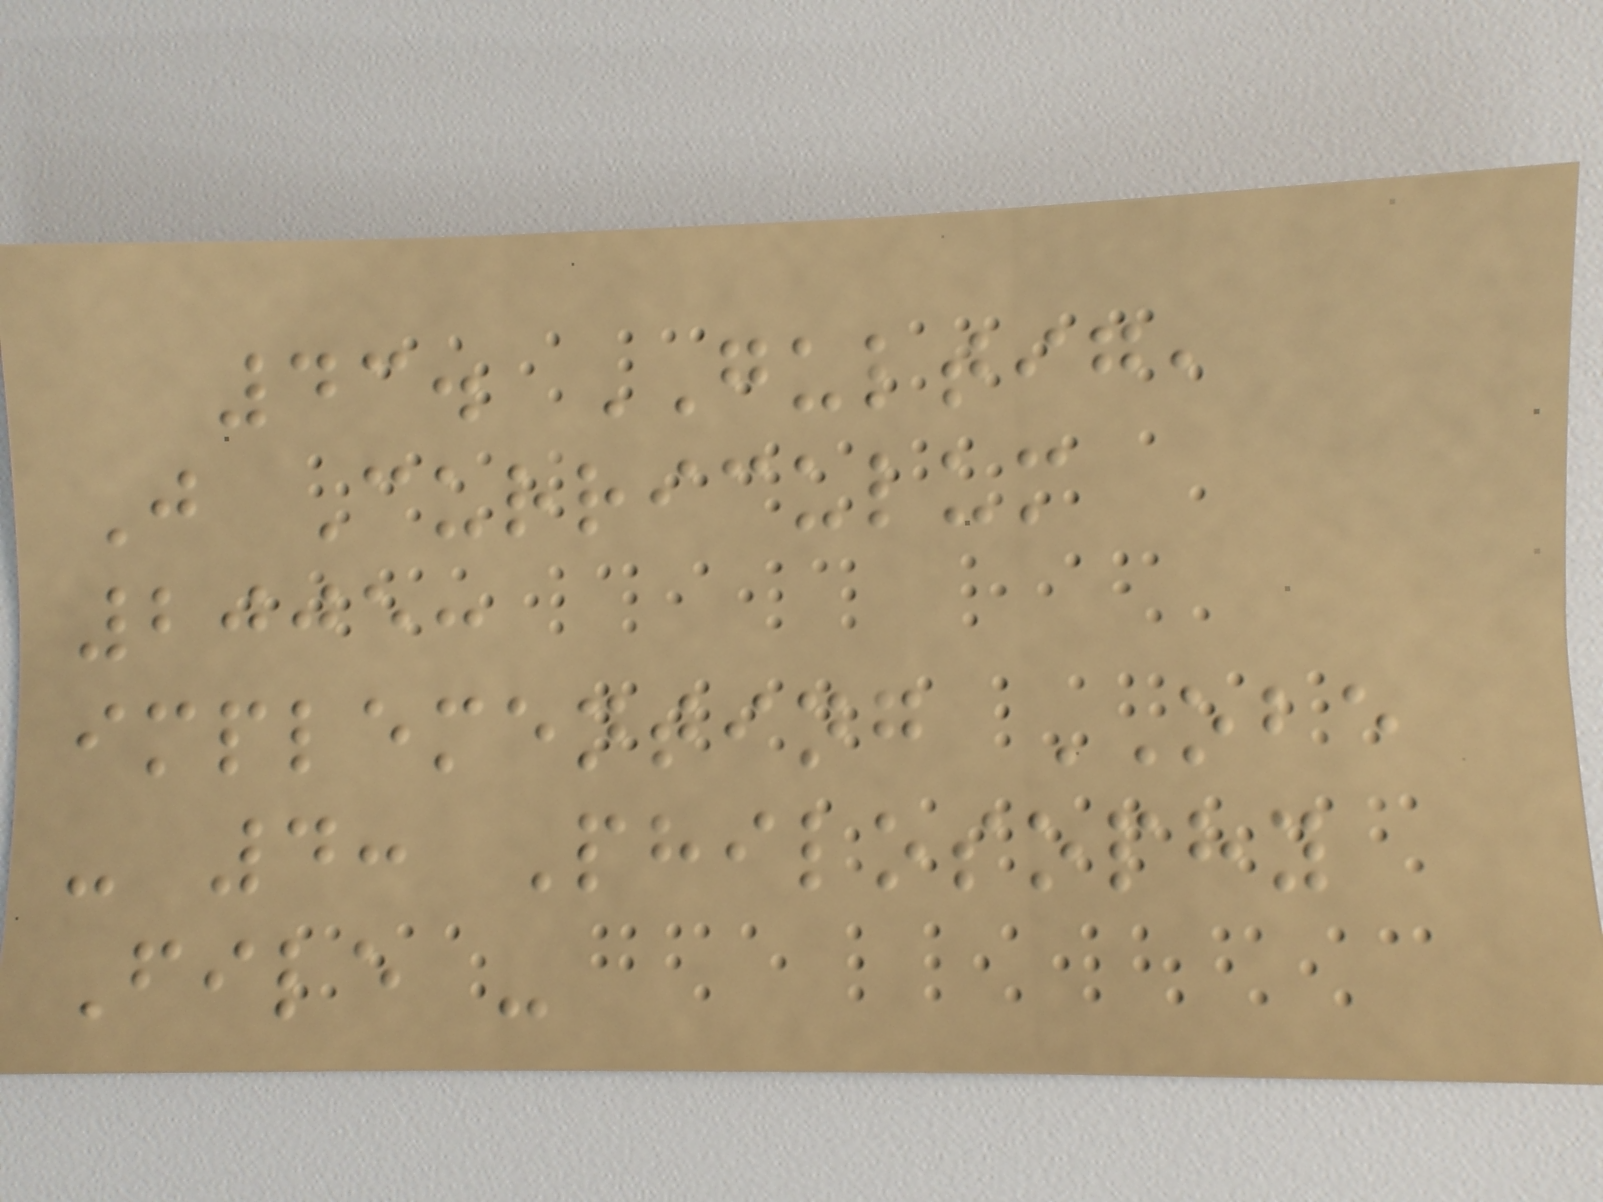43. GULTIG,
J Curriculum
2005:
implementing OBE
- 4: Philosophy
File -
